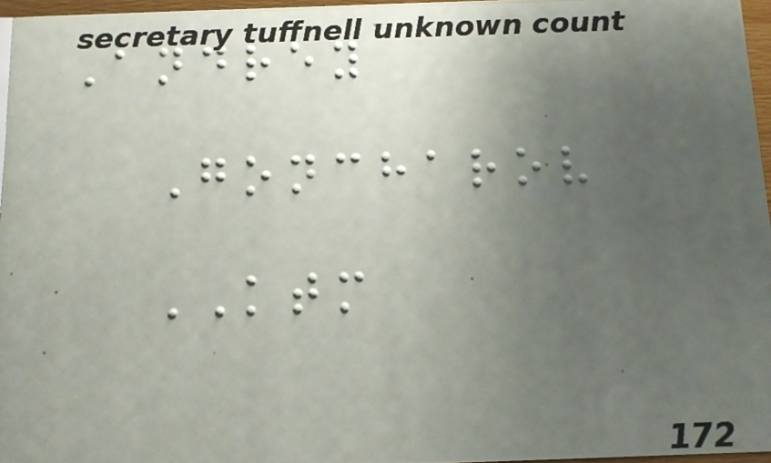Andrey
Goncharov
KTM
